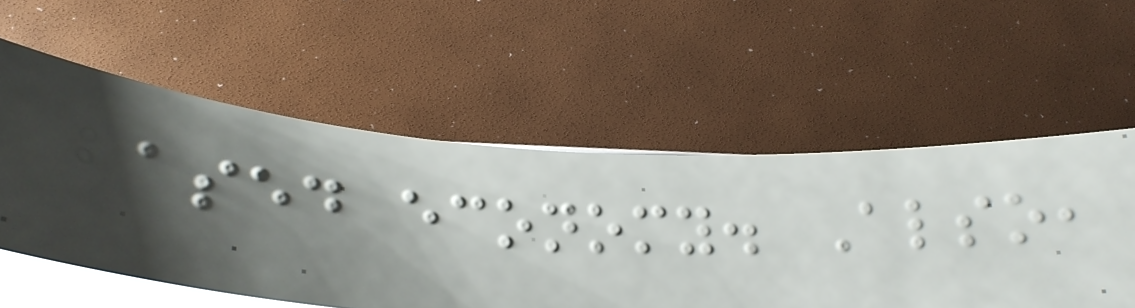based economy. Also,
